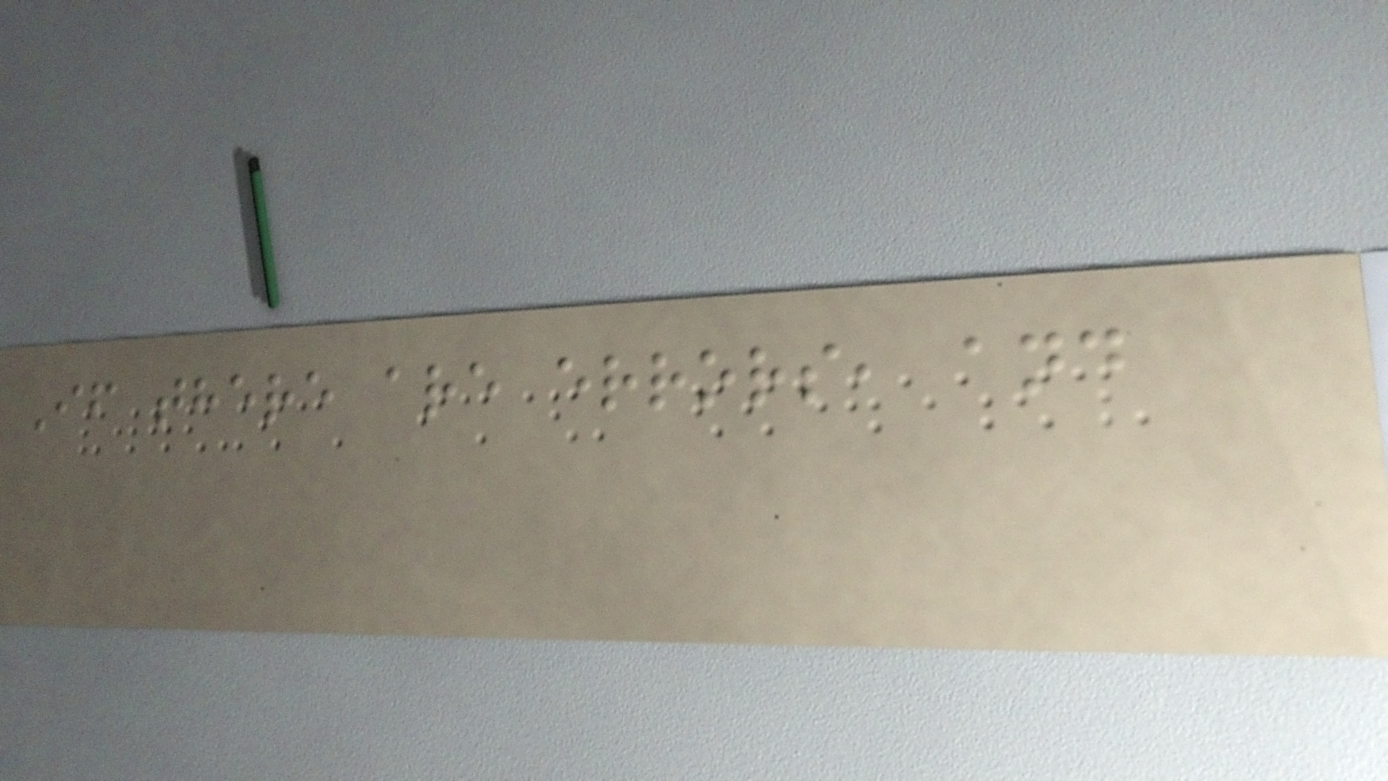If there are errors, and
